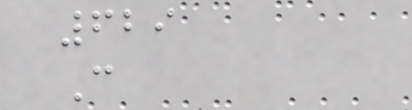629
C
